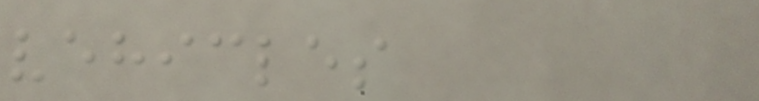vehicles
